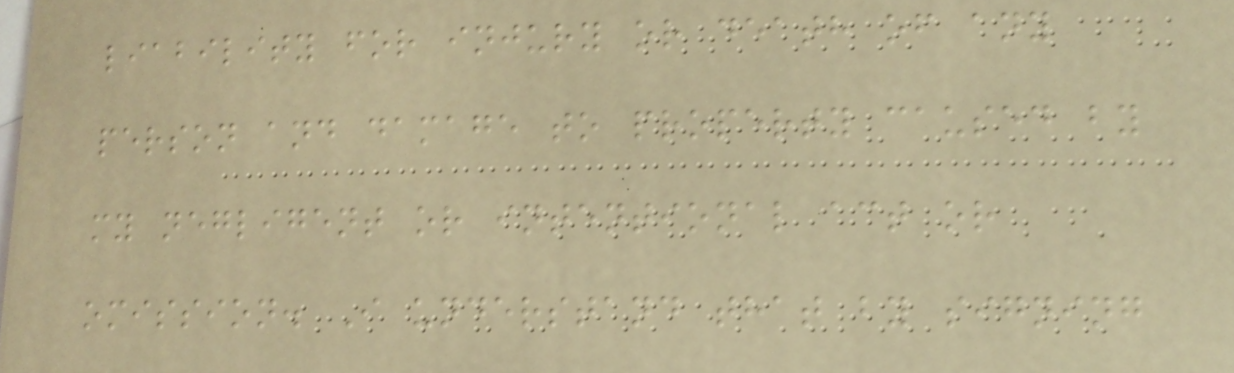liability for injury or death of any
person and damage to property caused by
my negligent or intentional act or
omission. I understand that by signing
